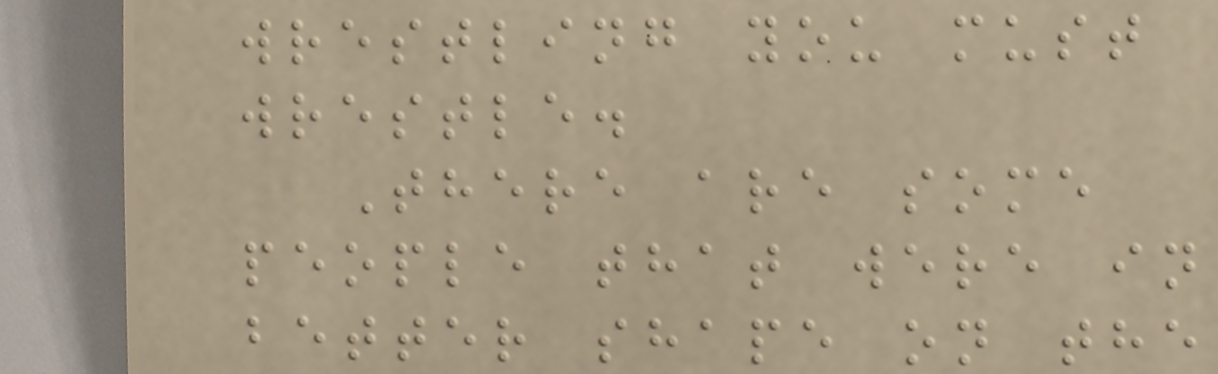wrestling you must
wrestle.
There are some
people that were in
better shape on the
